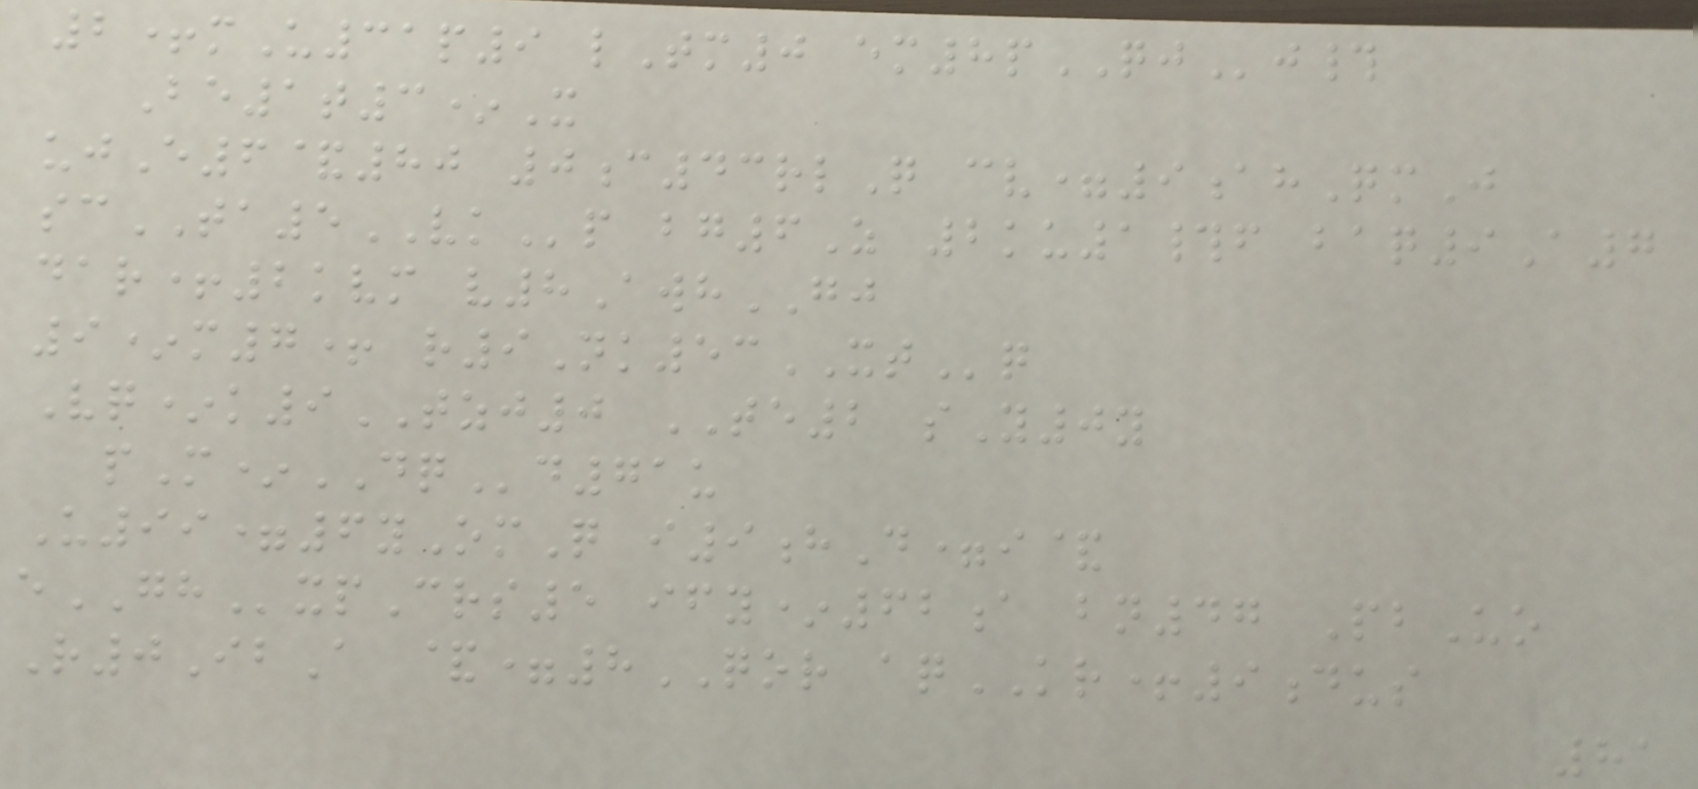2+mU31p9 lTm0 em8pQJj#
Be1t3*X
ujE6&80 0c43rlQ cv=9ahQmJ
scTA5VKp bg6Z 2ku1#f baq9A7
dar+2kvm v8AwhGJ
9*m7+ r9Nk53XTq
Vq*k9TZJ0 TE2 sY0y
pM*DQd71u
U99=6yOmQ i9hD=i&
eGHxpCrs5 ify*62a bn47 PbUo
R0IbA &=8QOR aqKR+9dus
81
